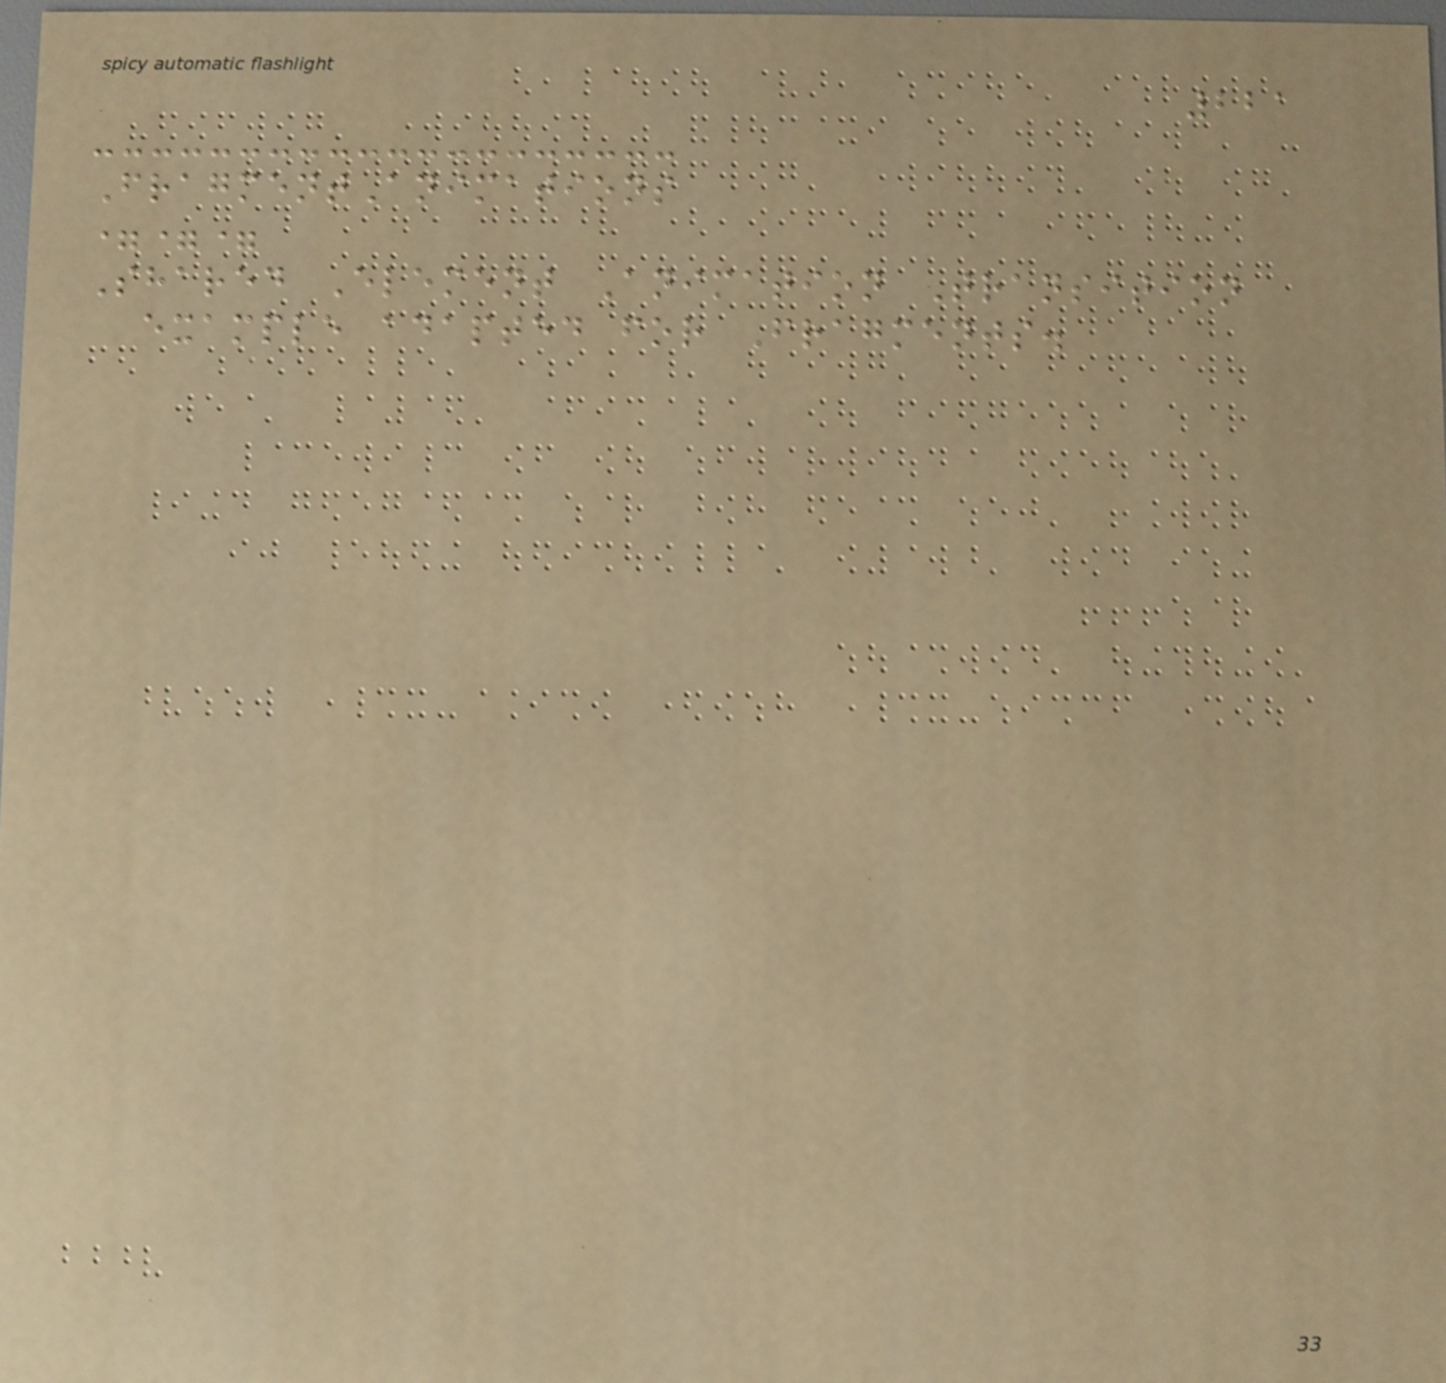221
FragmentAnimations
===
Shared Element Animation Transition
example adapted for Fragments.
